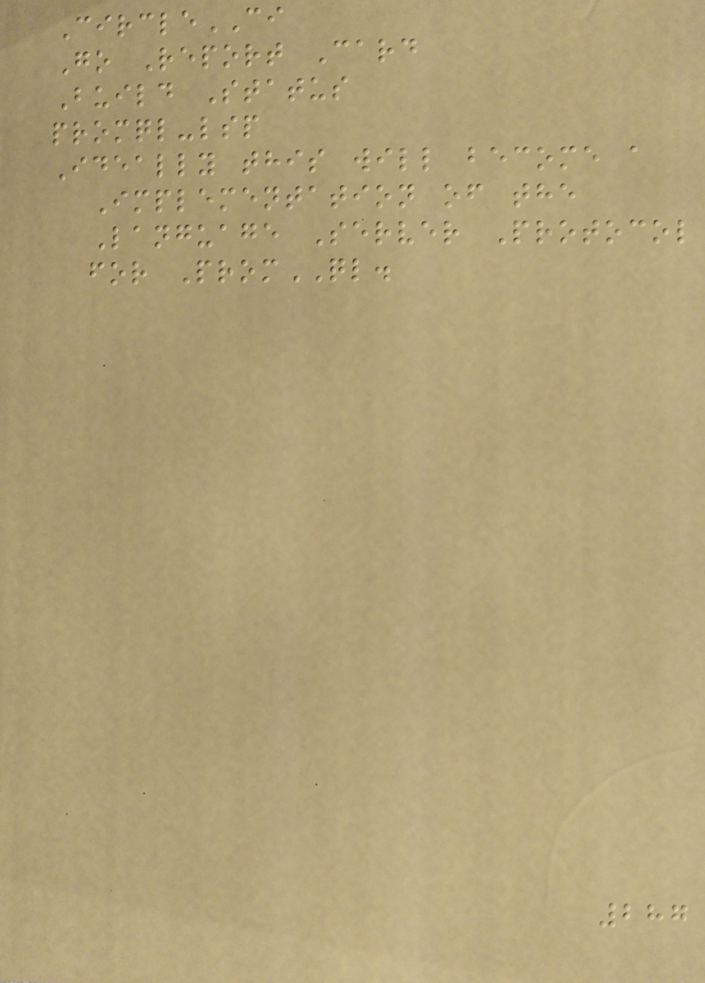CircleCI
Go Report Card
Build Status
promql-lsp
Ideally this will become a
Implementation of the
Language Server Protocol
for PromQL.
287
